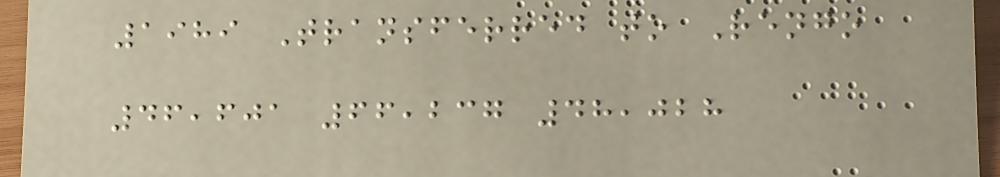1989 Transferred to Rengo
46,601 66,237 48,028
